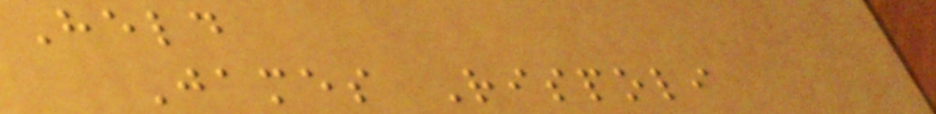Held
James Rispoli
